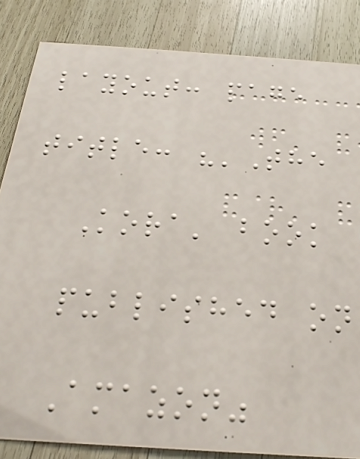layout: page
title: "'The
Kora' book
published on
Amazon"
